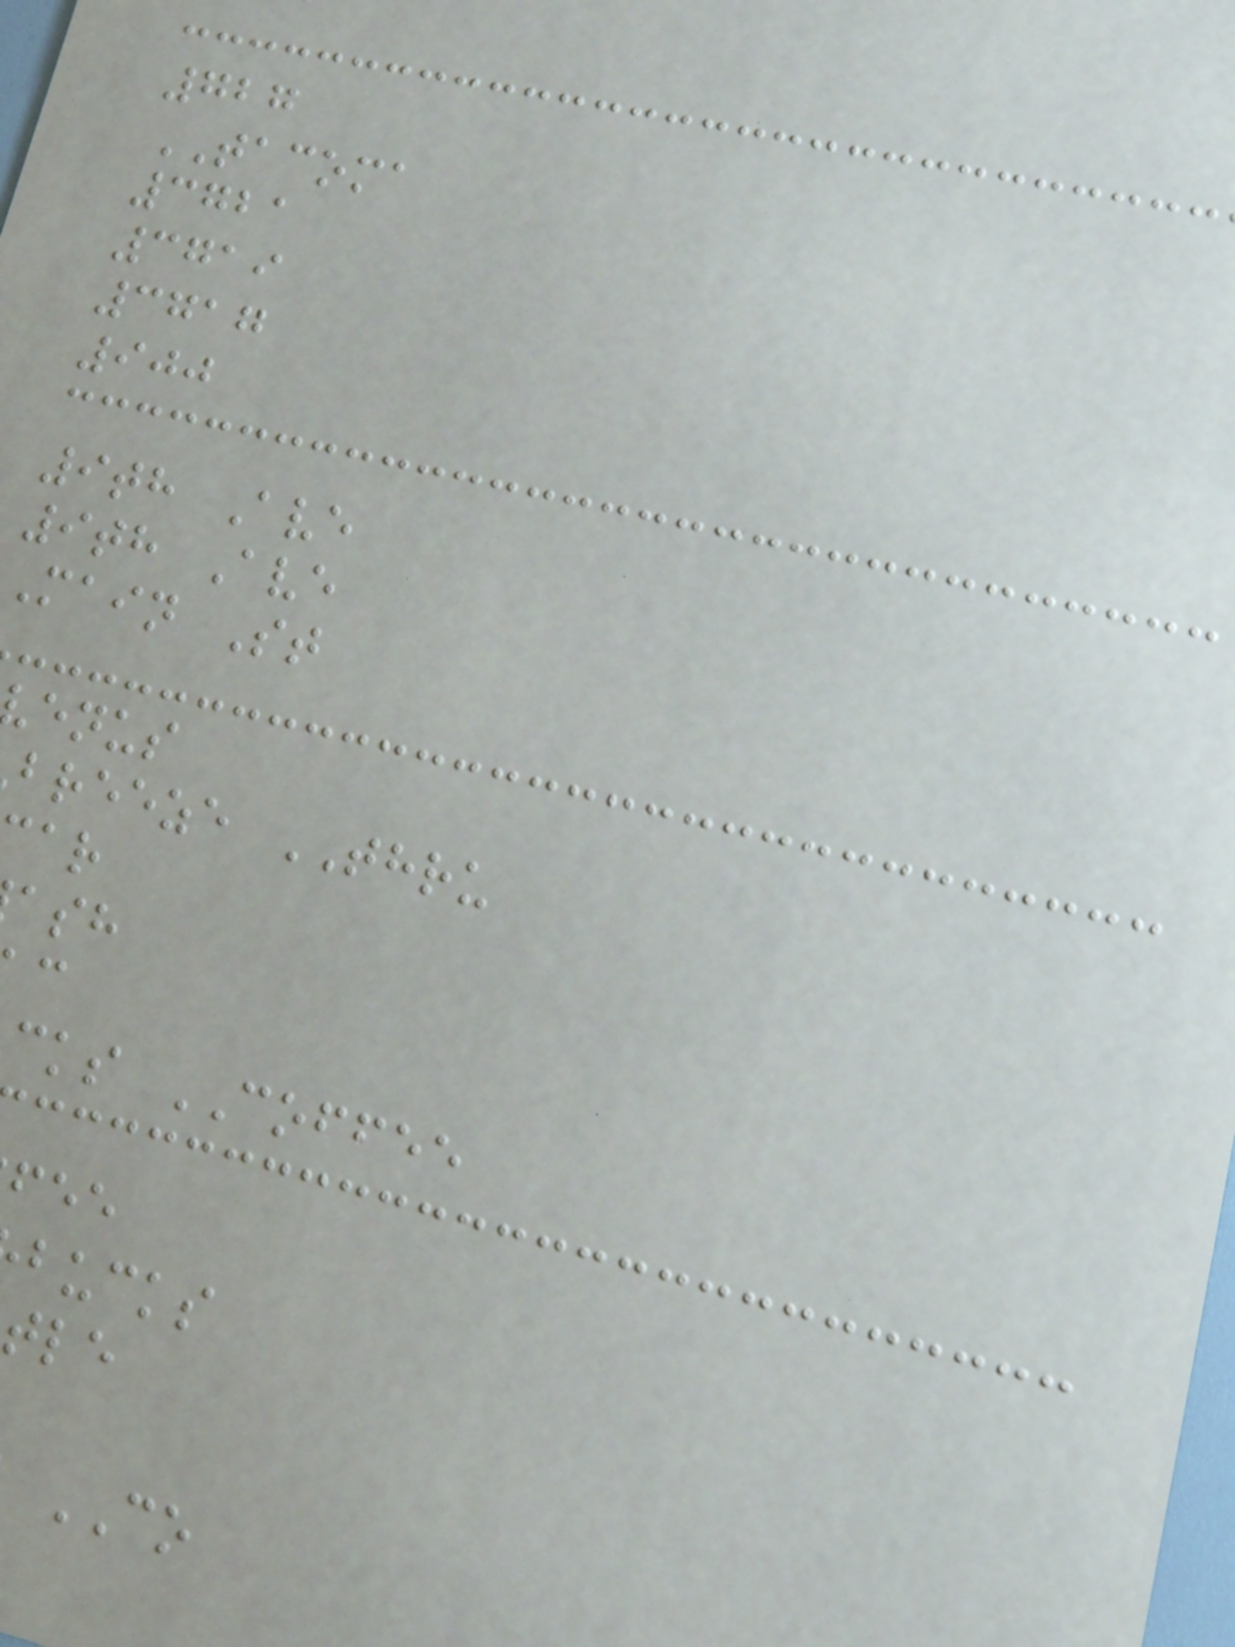727
TACOMA
3721
3719
3717
900
9th Ave
9th Ave
Main St
enus
breeze THRU
cks COFFEE
bucks
CO
